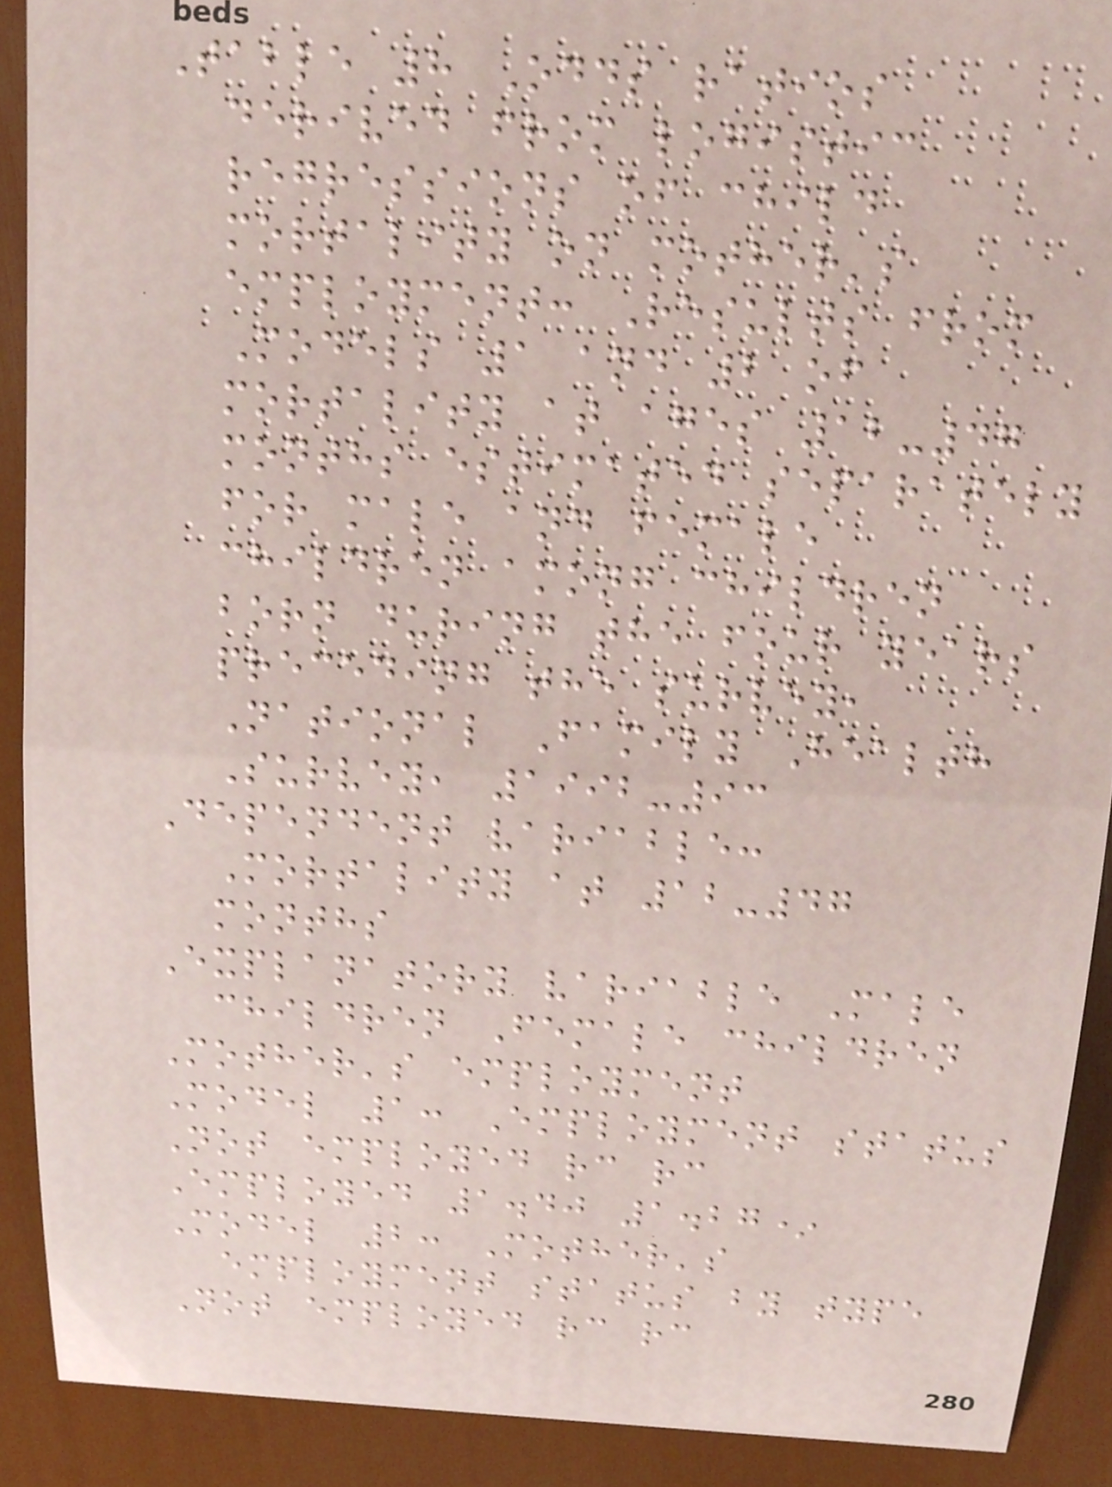Table 8 Odds ratios
derived from logistic
regressions of child
mortality on mother's
employment: Results from
Models 1 and 2 of
mortality at ages 12-47
months estimated separately
for male and female
children among children
born during the four years
preceding the survey,
National Family Health
Survey, 1992-93
Dependent variable:
Mortality at 12-47
months
Explanatory variable Male
children Female children
Mother's employment
Model 1: Employment status
Not employed rc rc
Employed 1.40 1.27*
Model 2: Mother's
employment status by type
Not employed rc rc
